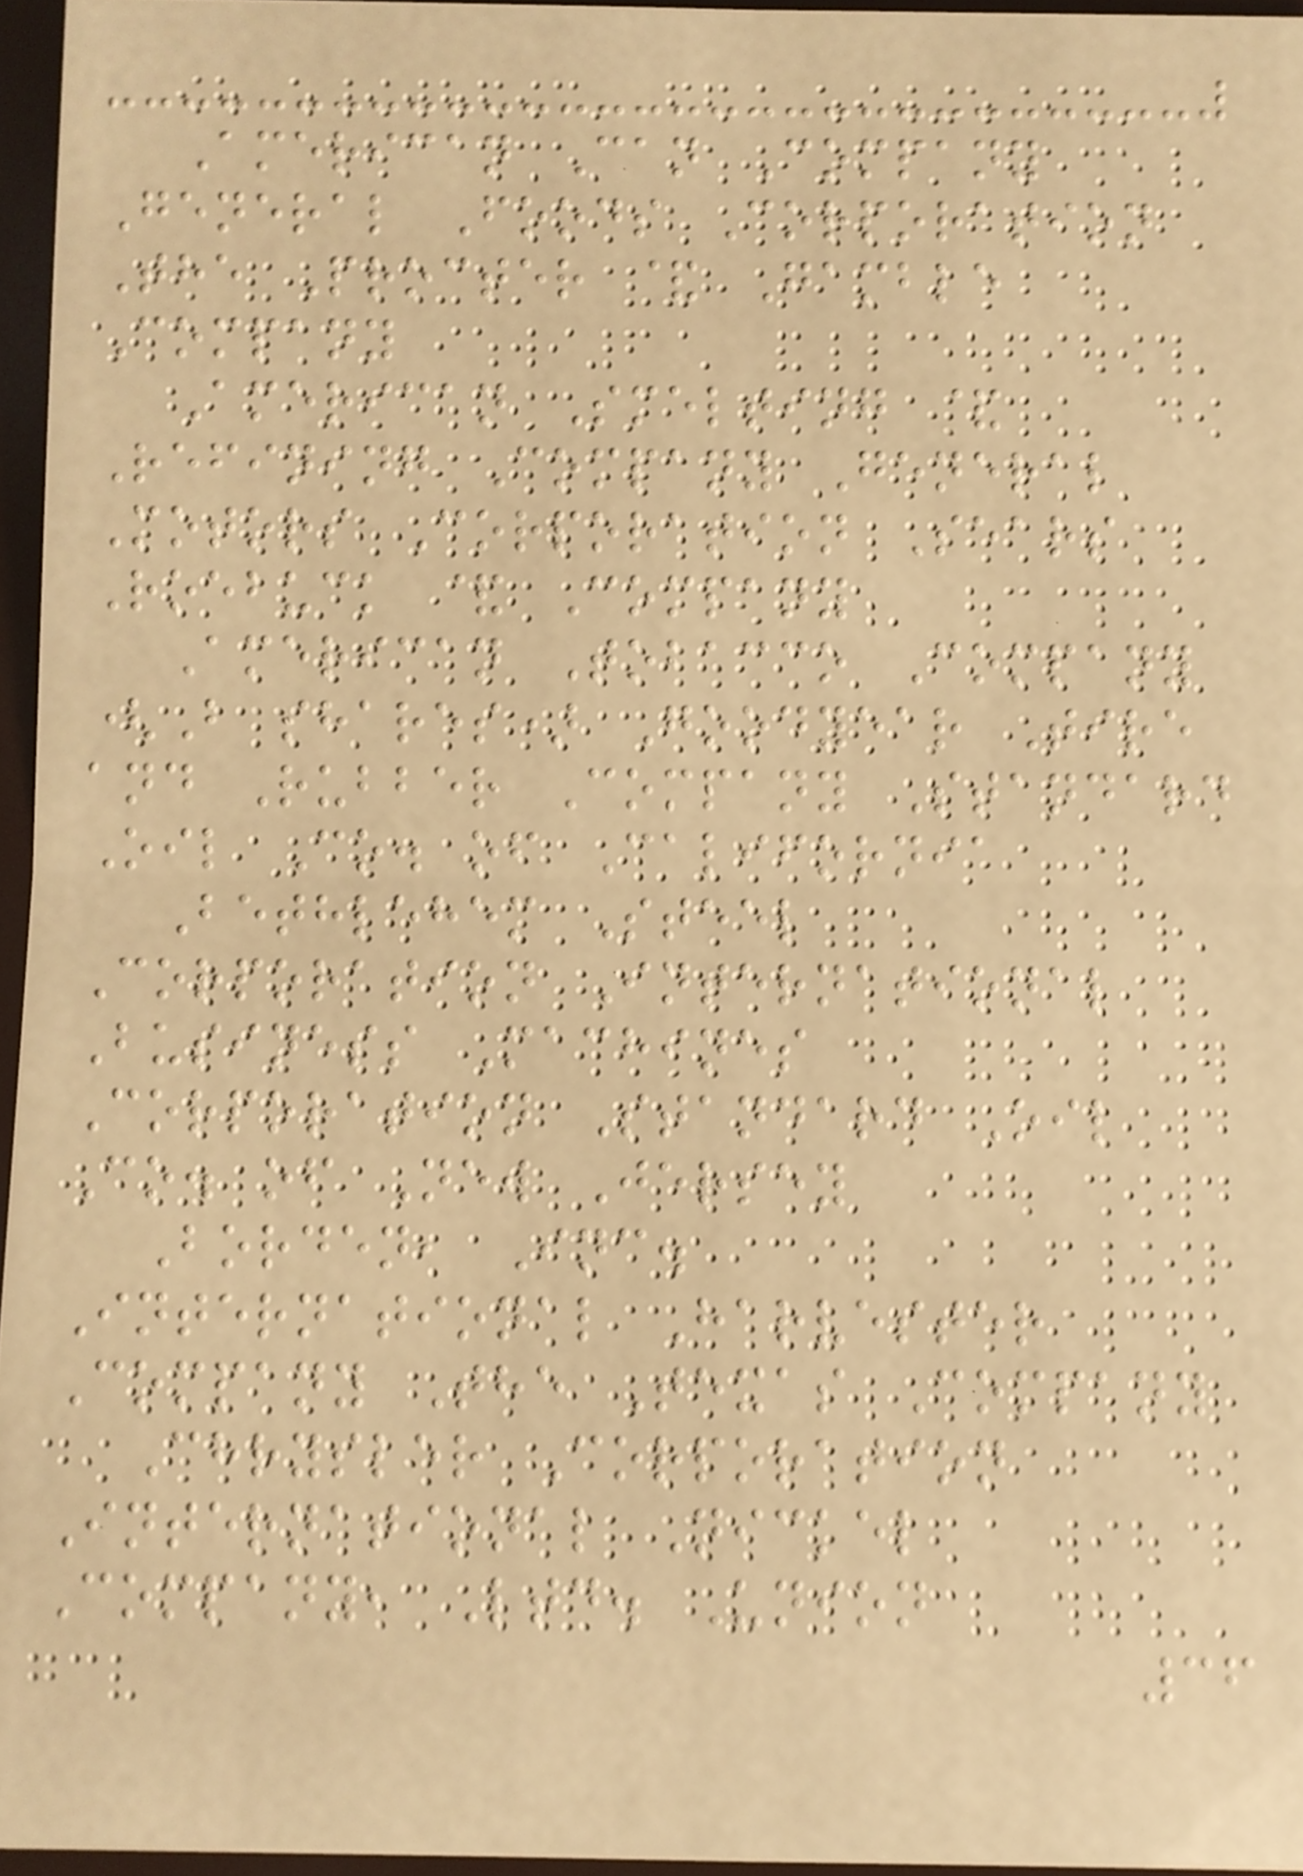American Can Company
General Foods Corporation
The Procter & Gamble
Company
American Smelting &
Refining Company General
Motors Corporation Sears
Roebuck & Company
American Tobacco Company
(B shares) Goodyear Tire
and Rubber Company Standard
Oil Co. of California
Bethlehem Steel
Corporation International
Business Machines
Corporation Standard Oil
Co. of New Jersey
Borden, Inc.
International Harvester
Company The Texas Company
Chrysler Corporation
International Nickel
Company, Ltd. Union
36
